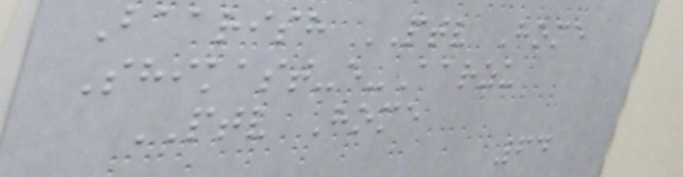Baarish PTV Home
Shikast-e-Aarzu
PTV Home
64
